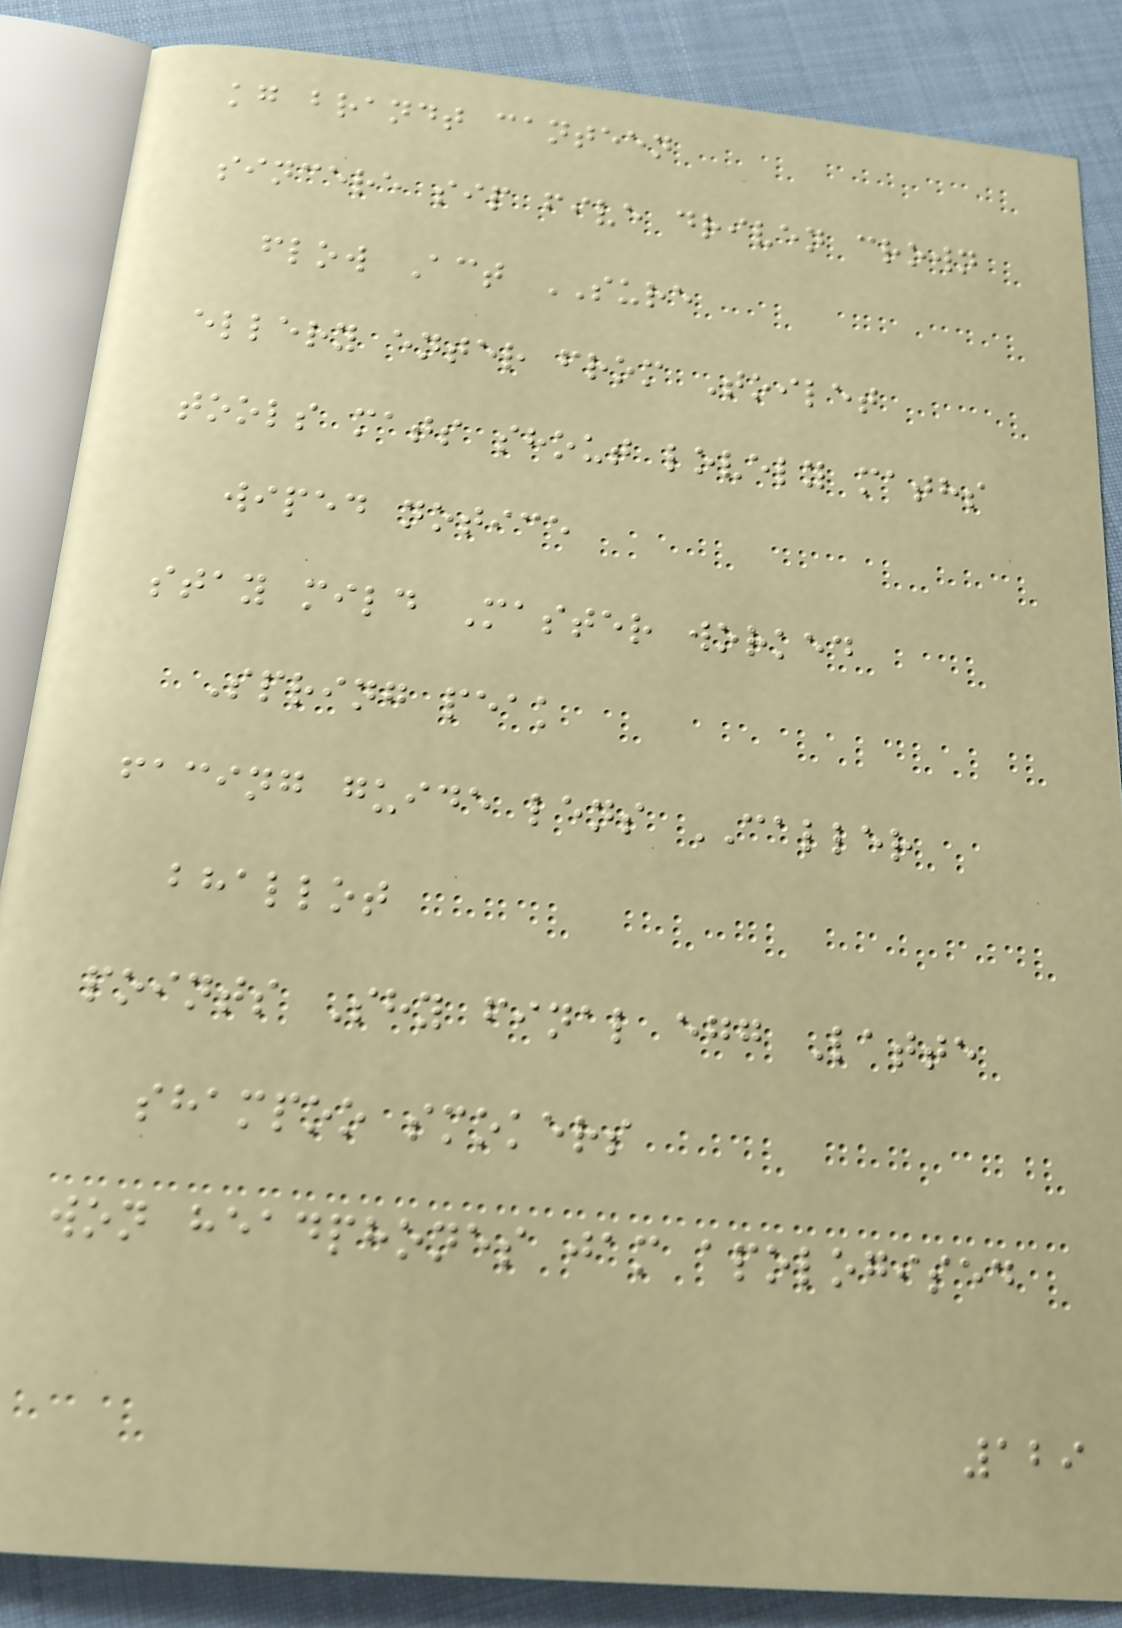kg brandt canteen
sincere sip five driven crown
flow Act SURE
ellery enter from Toilet
tools mats shout lovely maths
wiped notice
stay mild Master worked
Spring peak
facing guide lens CALLER
bhallot
points Shy final egg Latte
shampoo smokers
won headphones jam apologised
129
